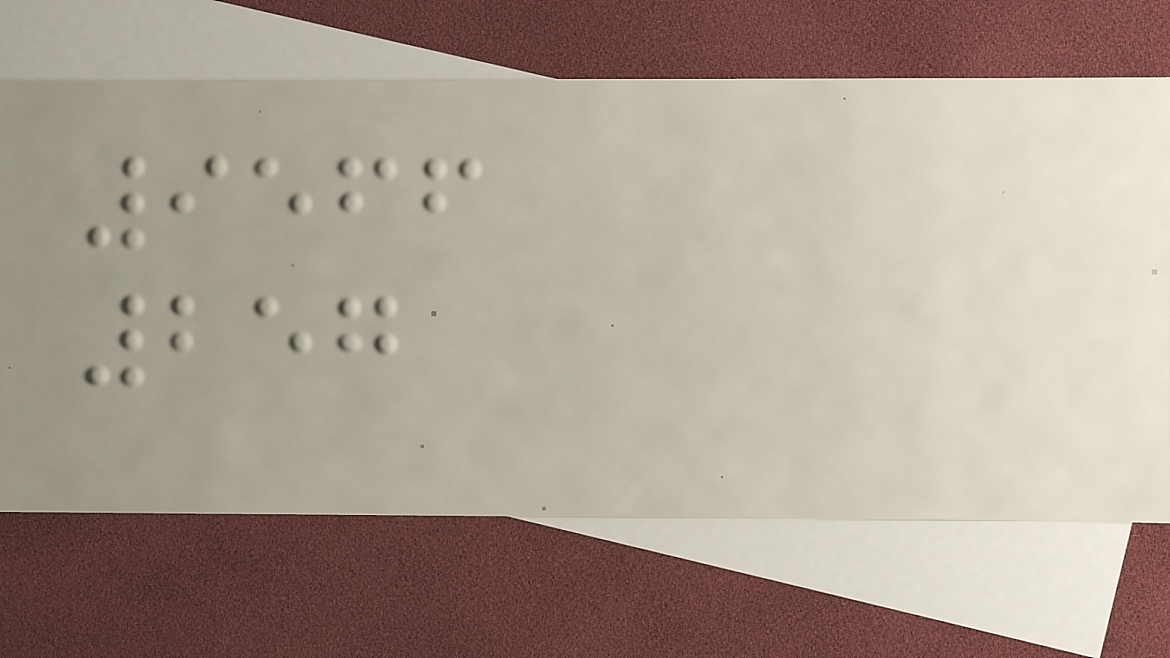9566
257
